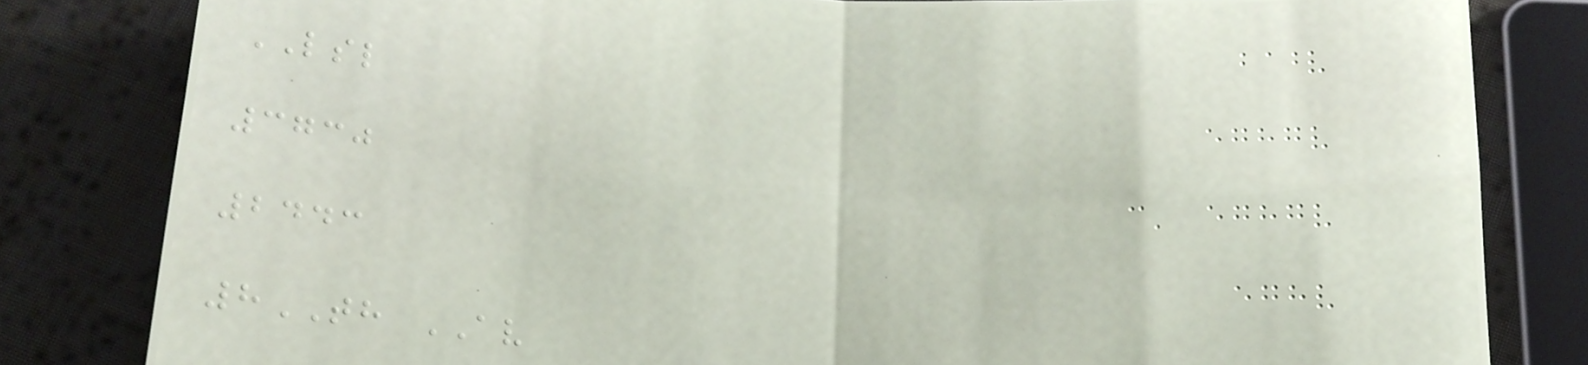LSL
3730
2443
8TH AV
